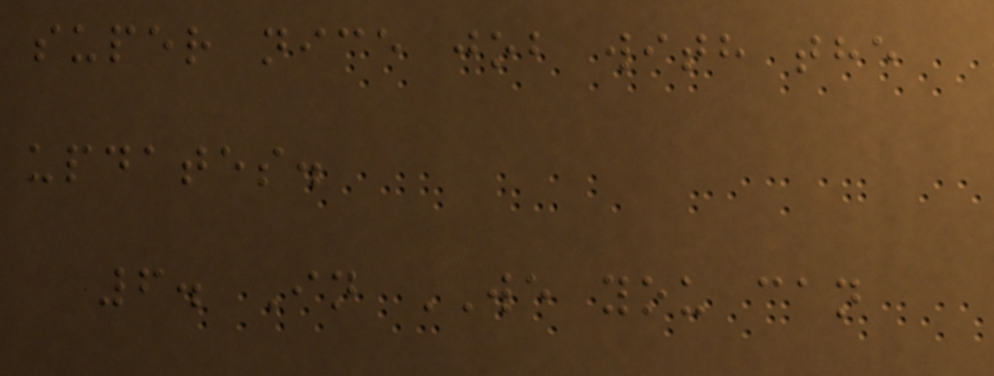super nice job with the
updates.
6. In WE you can
